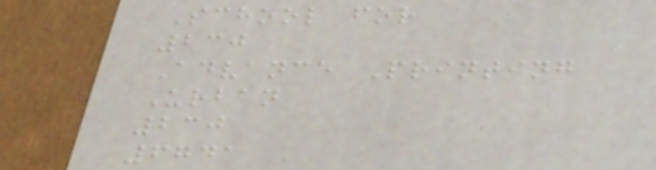School for
230
Advance Printing
Urban
230
6741
